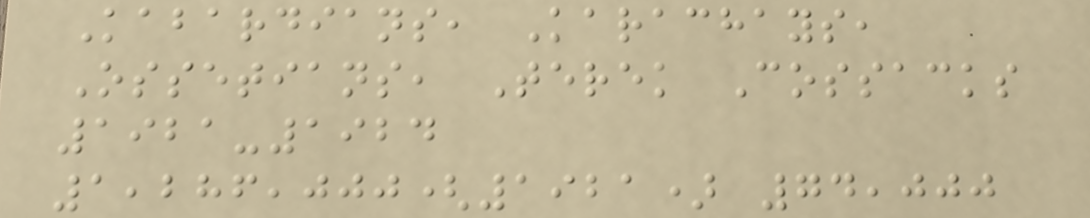Kabardians, Karachays,
Ossetians, Terek Cossacks
1921-1924
1,286,000(1921) 74,000
